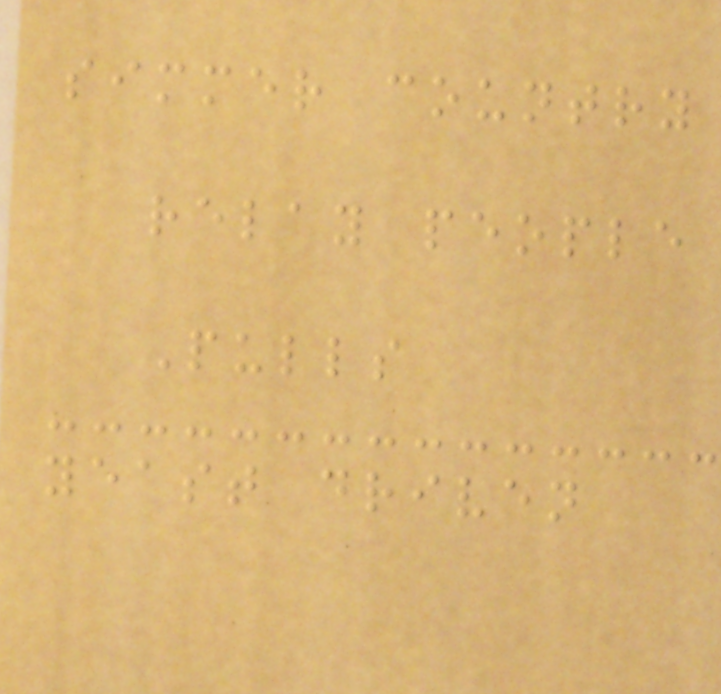simmer country
relay people
Pulls
yeast driven
